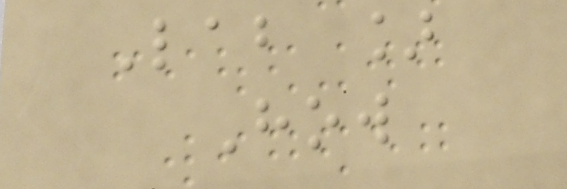Lab ]
How
